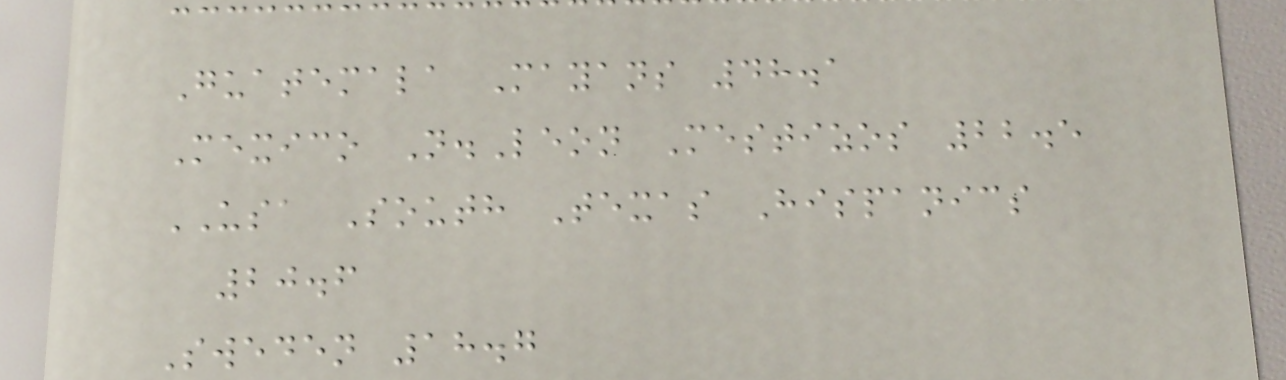Guatemala Mayans 48.1
Mexico N.Leon Mestizos 22.5
USA South Texas Hispanics
20.6
Sweden 18.7
